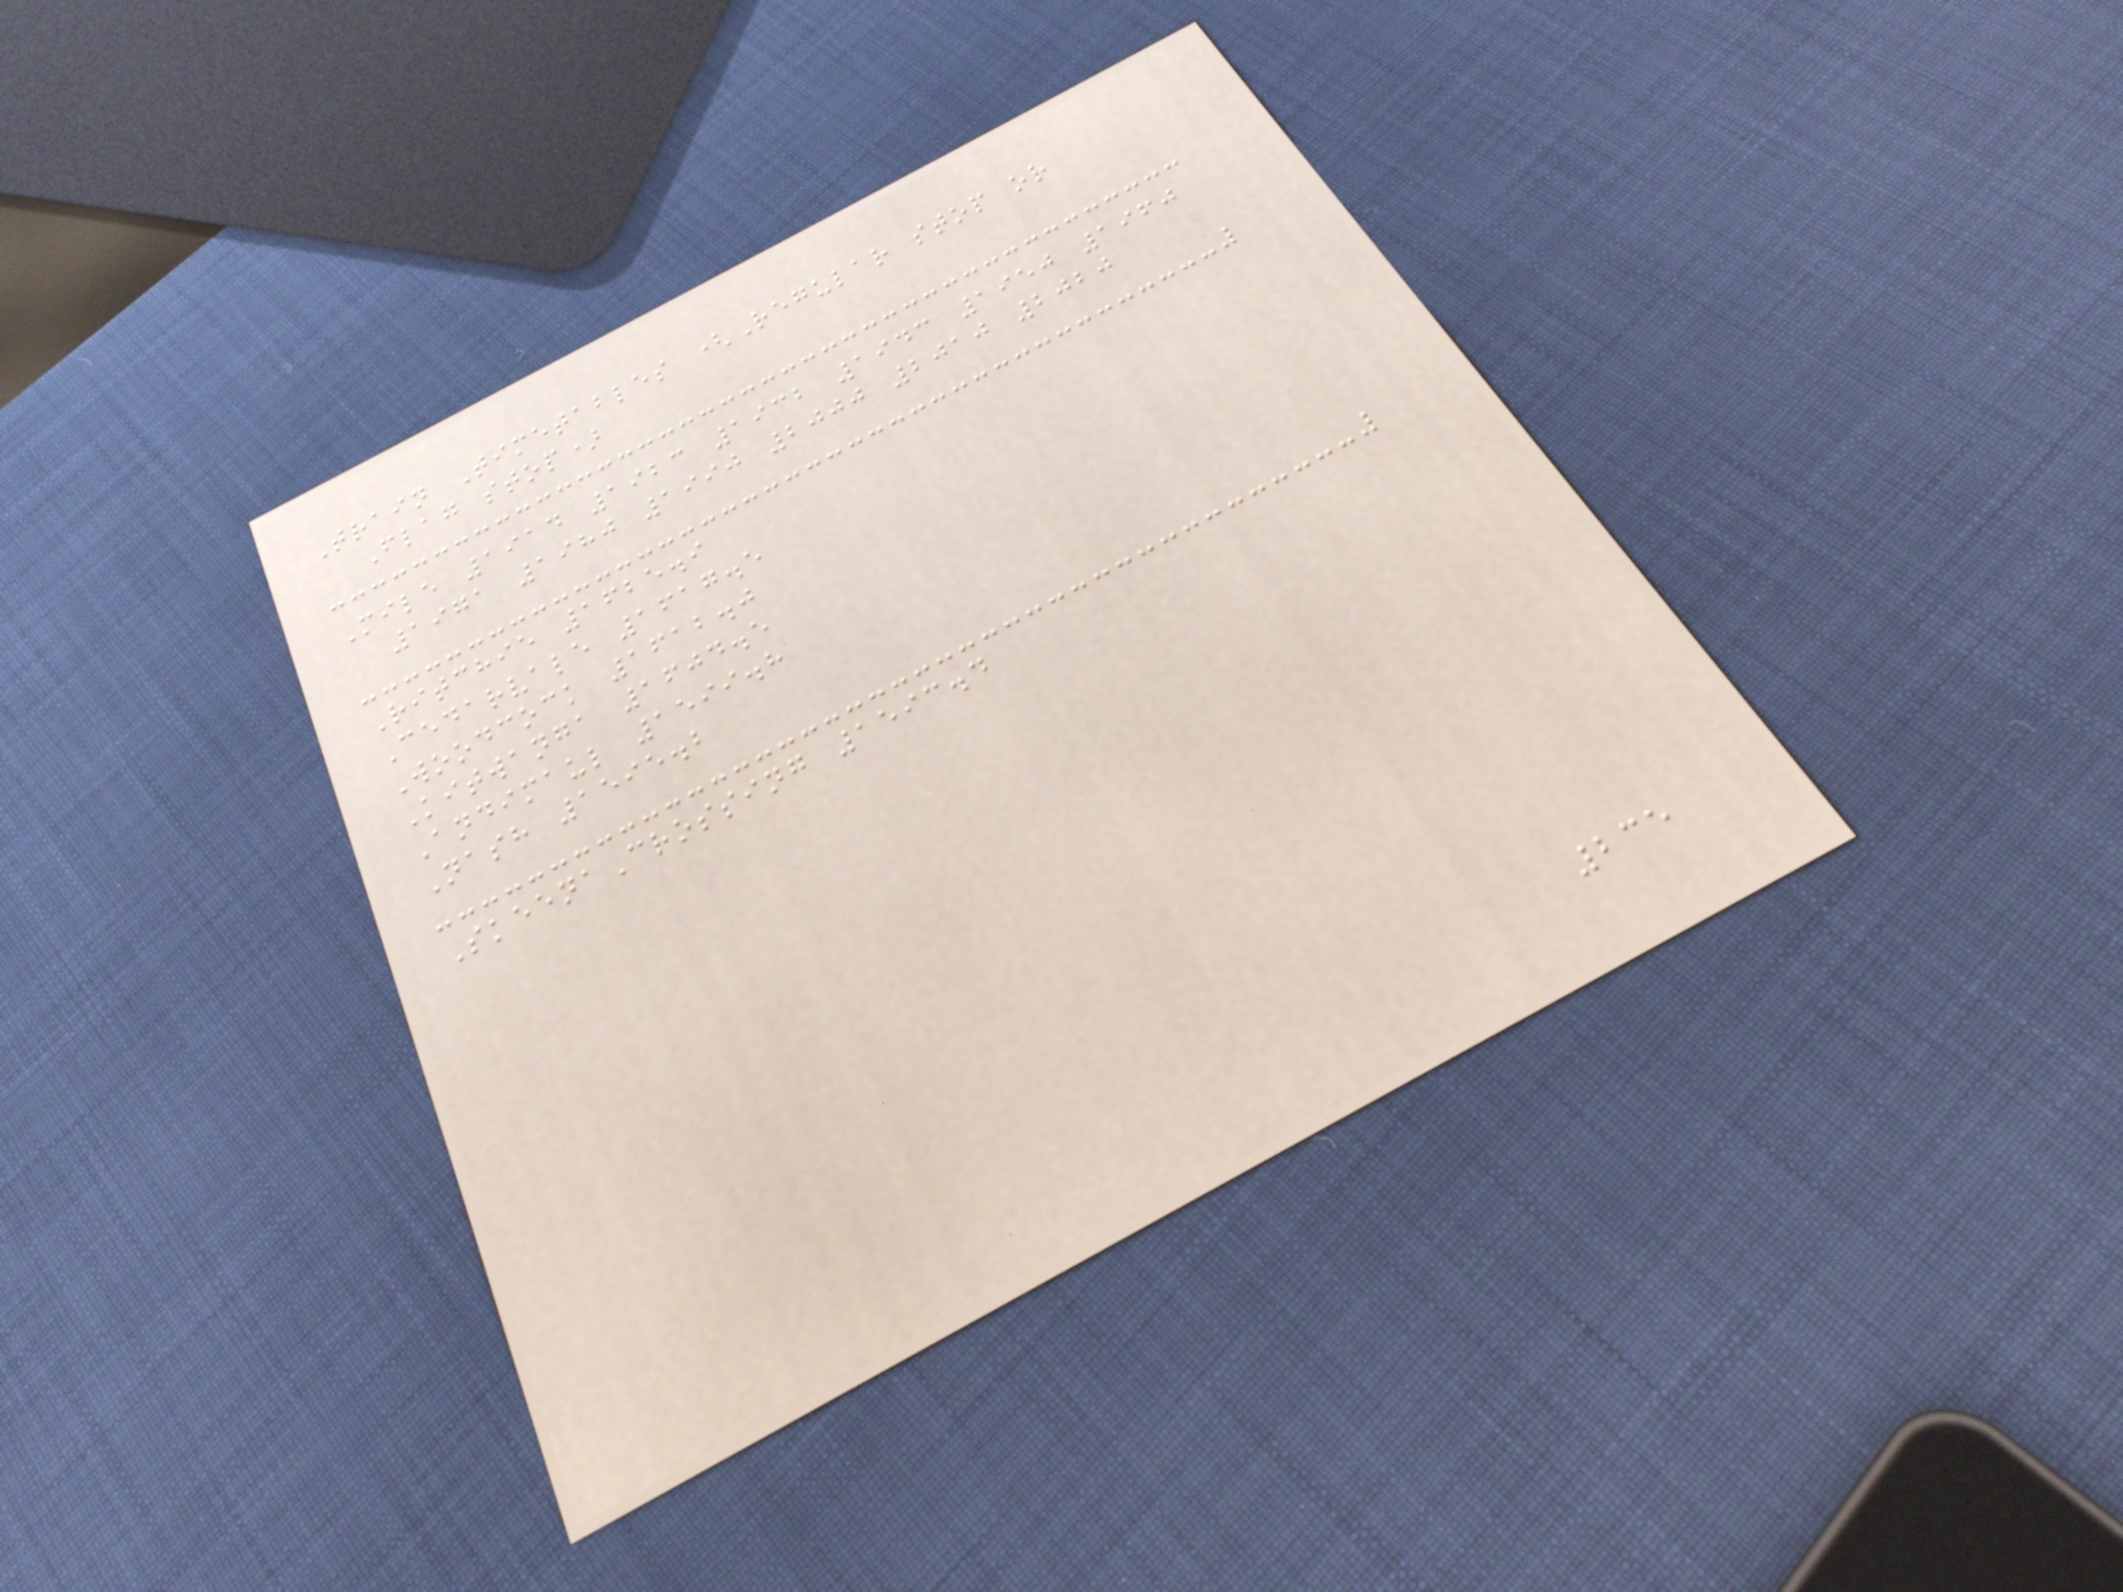Train Timetables (Regular stop or
Flag stop)
Mile 1914 1923 1932 1943 1950 1960
1971 1980 1990 2000 2010 2020
Ritchie 1625.9
Cedarvale 1617.5
Woodcock 1612.0
Kitwanga 1604.5
Andimaul 1599.8
Nash 1595.2
SkeenaCrossing 1593.4
235
